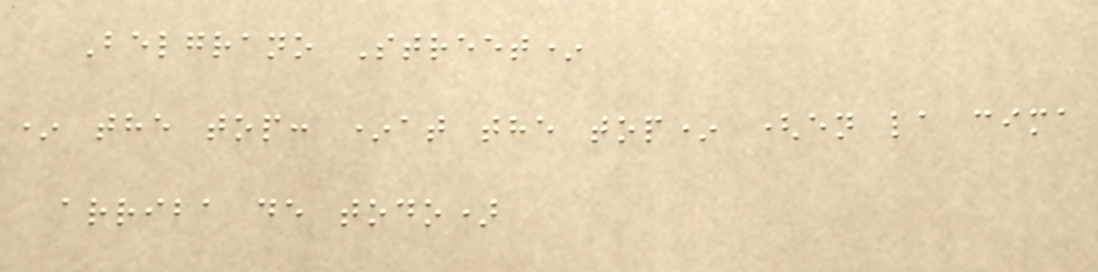Belgrano Street*
* the top: *at the top* (en la cima
arriba de todo)
